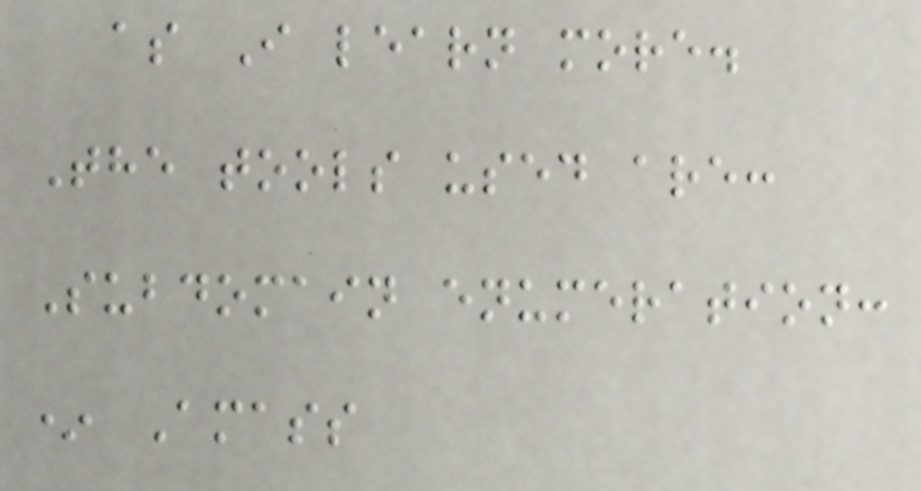as I learn more.
The tools used are:
Subdomain enumeration:
* Amass
